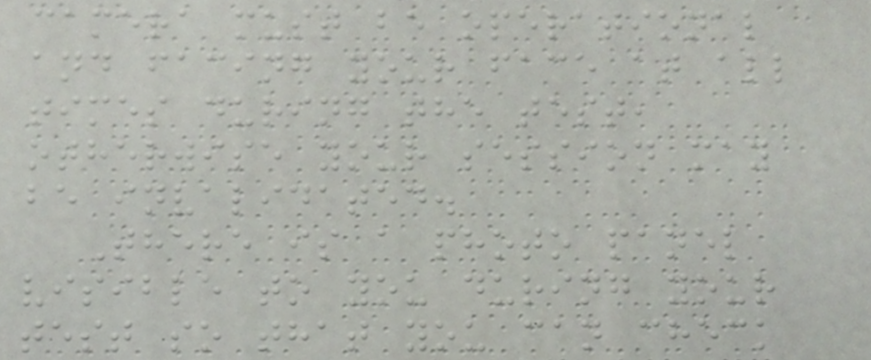camera must be operational
and facing your face at all
times during the test,
otherwise your session may
be invalidated.
There is a photo panel
visible to you during your
test so that you can check
